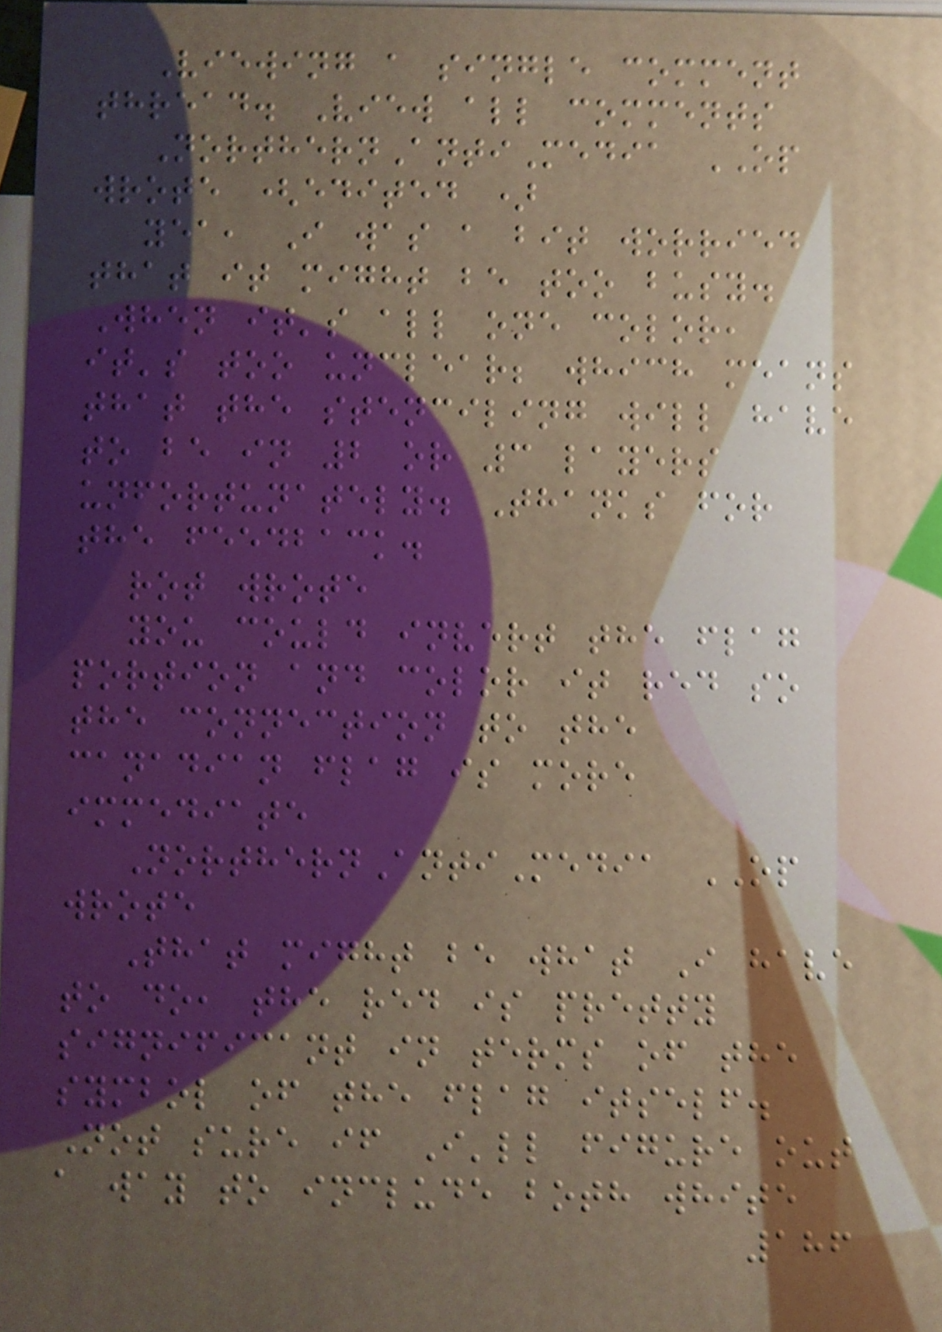Viewing a single comment
thread. View all comments
NorthernAntiMedia OP
wrote (edited )
yea, I was a bit worried
that it might be too busy.
When it's all one color,
it's too unclear; which means
that the stenciling will have
to be in 2 or 3 layers
unfortunately. Thanks for
the feedback.
rot wrote
you could invert the flag
portion and color it red so
the connection to the
canadian flag is more
immediate
NorthernAntiMedia OP
wrote
That might be what I have
to do, the red is pretty
significant in terms of the
symbol of the flag itself.
Not sure if I'll figure out
a way to include both white
186
